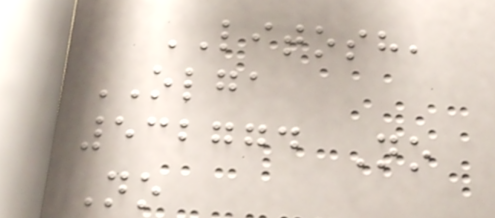LITOSH,
OLGA
532774 No
No
